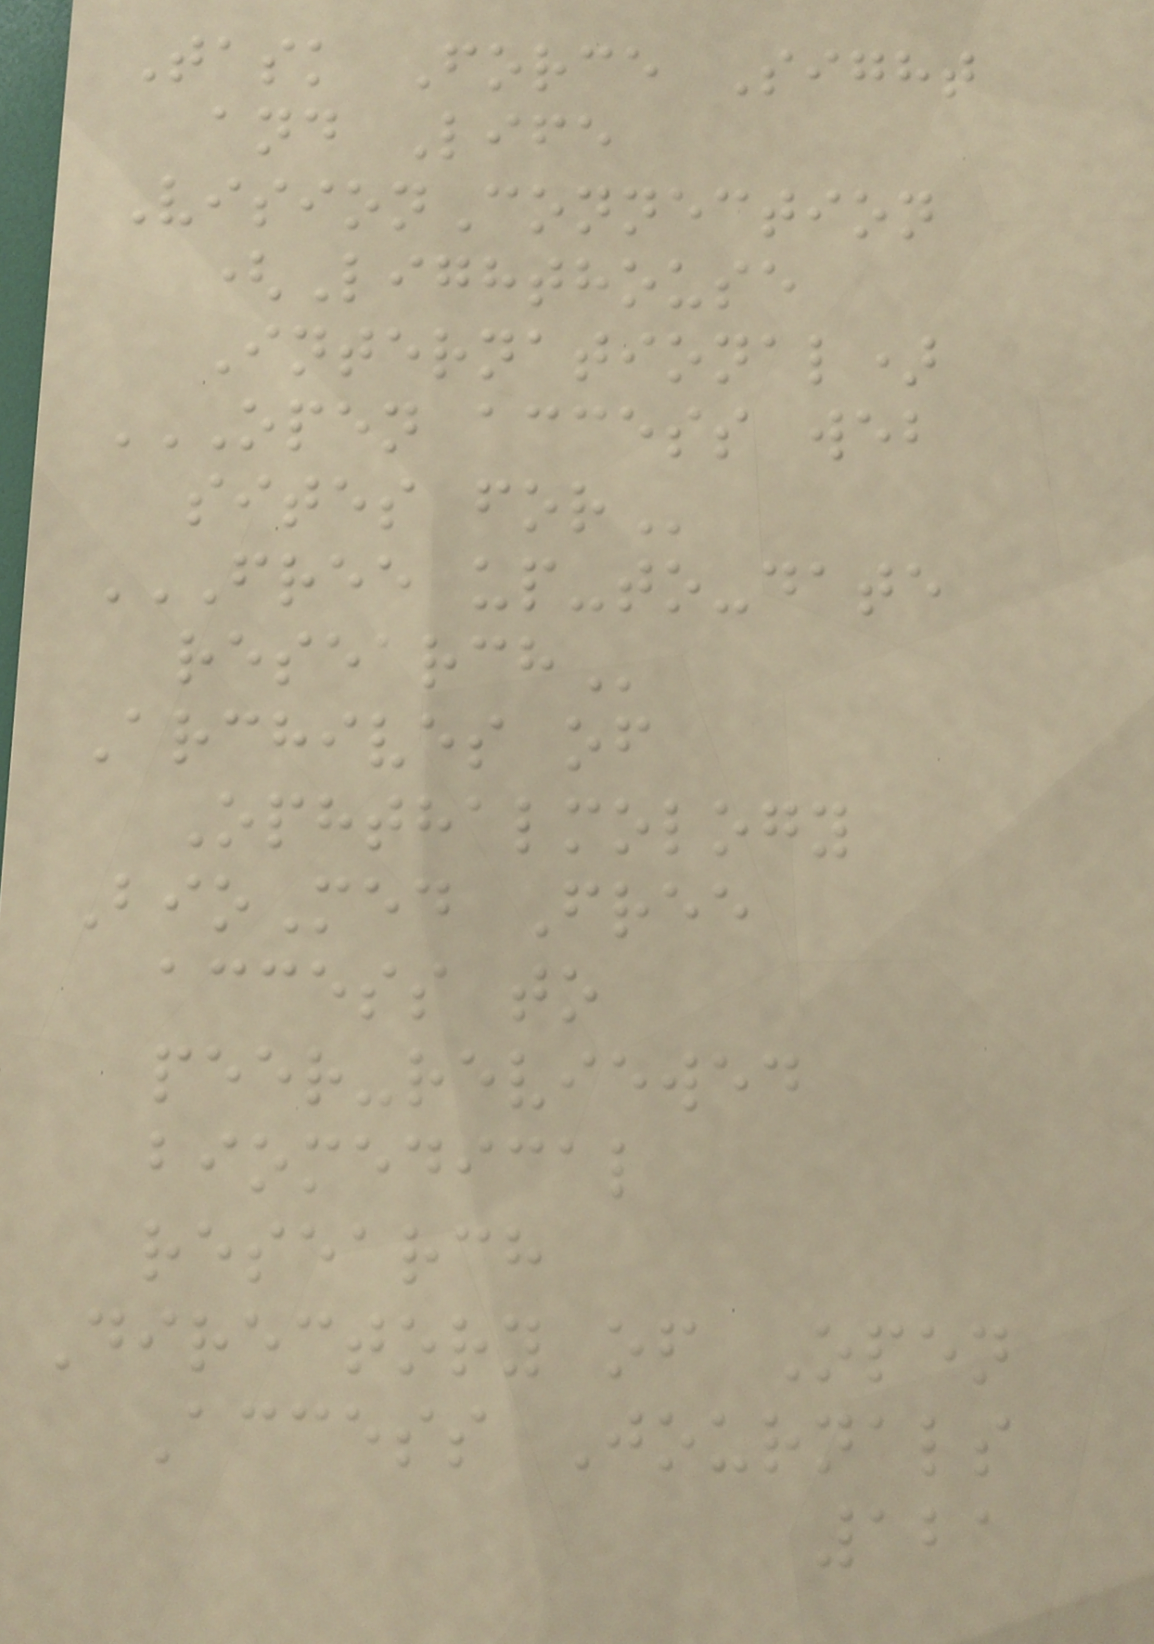Task Force Sight
and Life
VisionConnection
(Lighthouse
International)
OPEN ACCESS WEB
SITES FOR
FREE UP-TO-DATE
RESEARCH
Archives of
Ophthalmology
BioMed Free
access to
peer-reviewed
biomedical
research
Directory of Open
Access Journals
121
